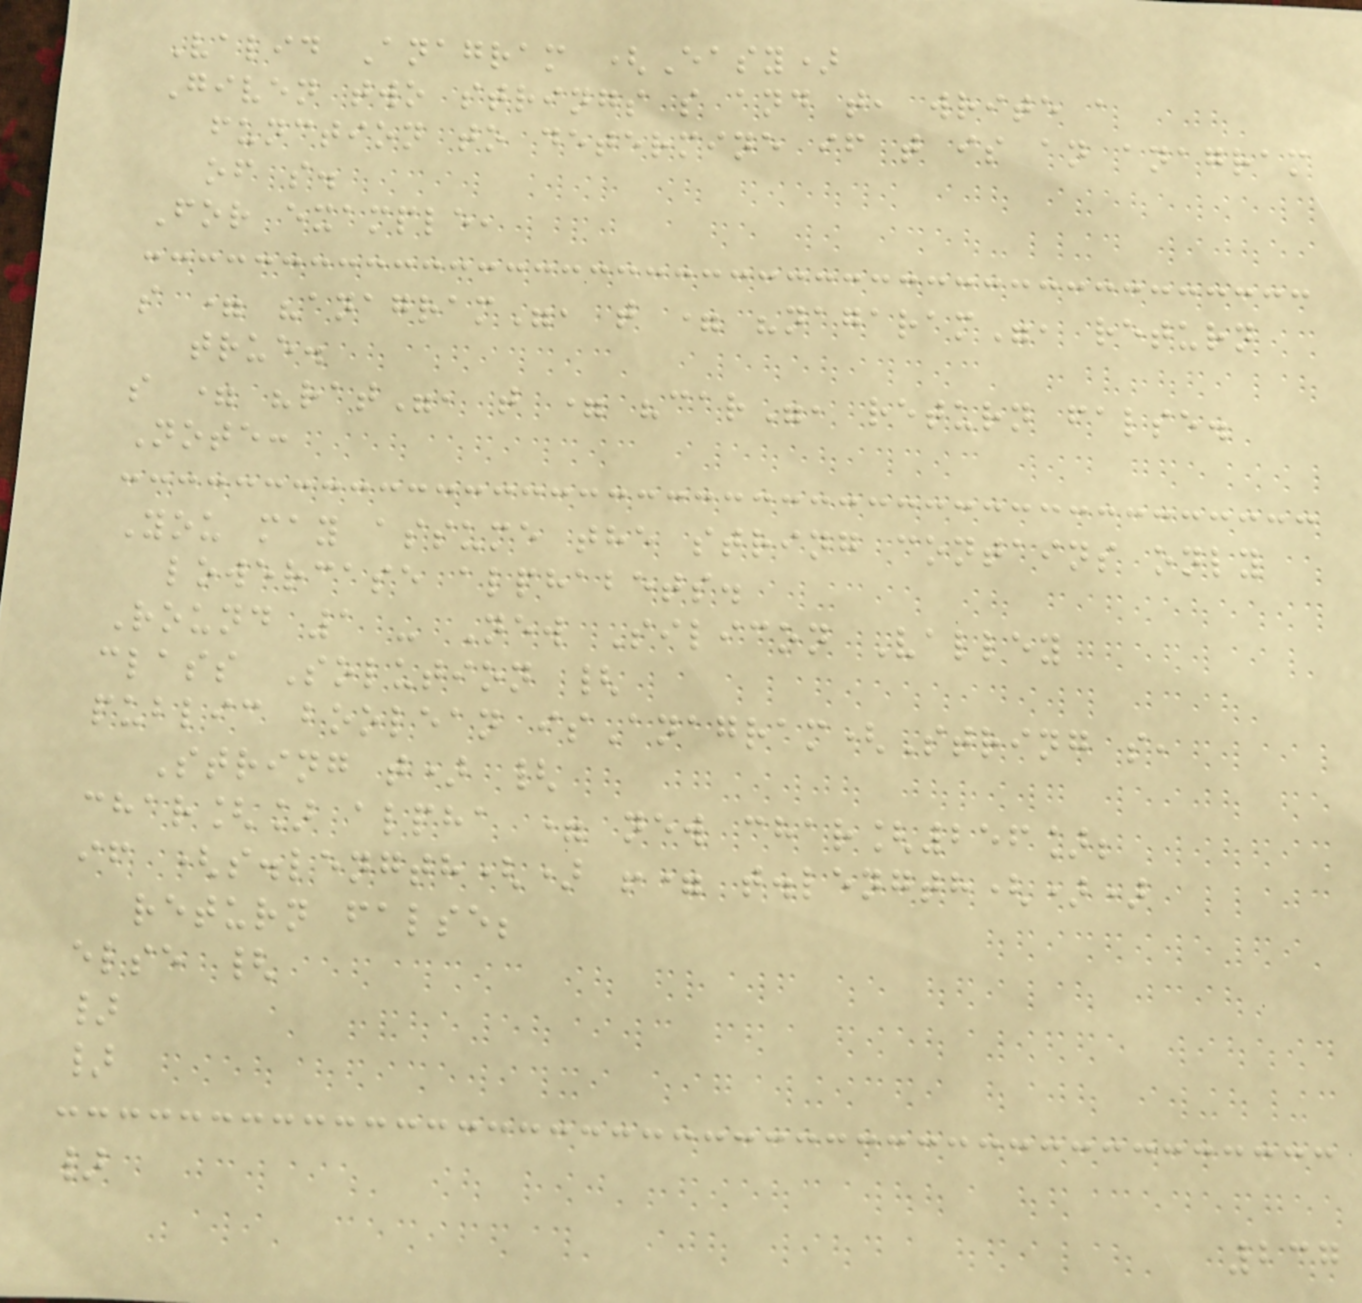Valid Anagram (Easy)
Given two strings s and t, write a
function to determine if t is an anagram
of s.
For example,
s = "anagram", t = "nagaram", return
true.
s = "rat", t = "car", return false.
Note:
You may assume the string contains only
lowercase alphabets.
Round 1 - New Silicon Valley
class Solution {
public boolean isAnagram(String s,
String t) {
char[] alpha = new char[256];
if (s.length() != t.length())
return false;
else {
}
}
}
237
